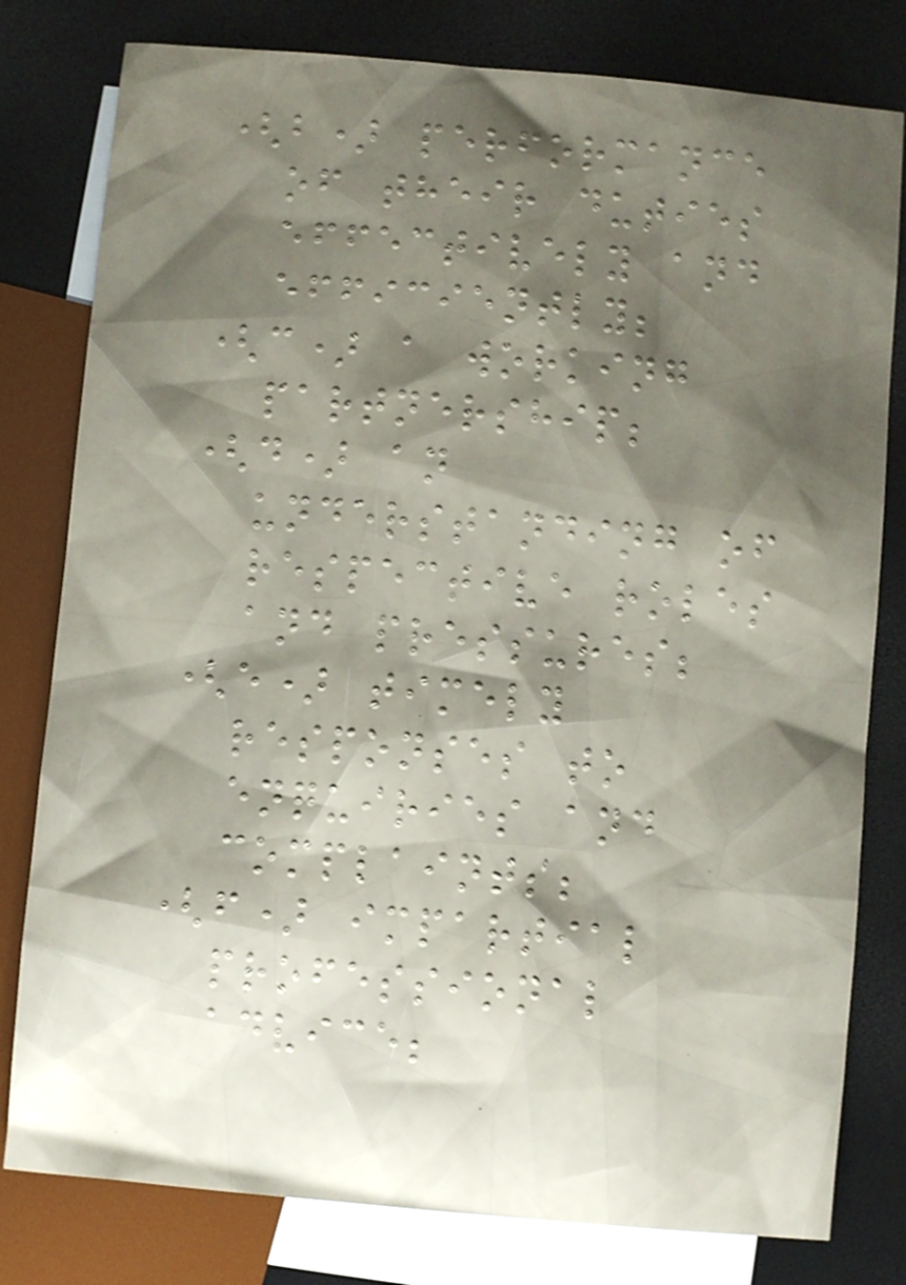(b) performance
of their duties
effectively and
efficiently;
(c) a working
partnership;
(d) an
understanding of
respective roles
and pressures;
(e) timely
responses to
enquiries and
complaints;
(f) impartial
professional
advice;
